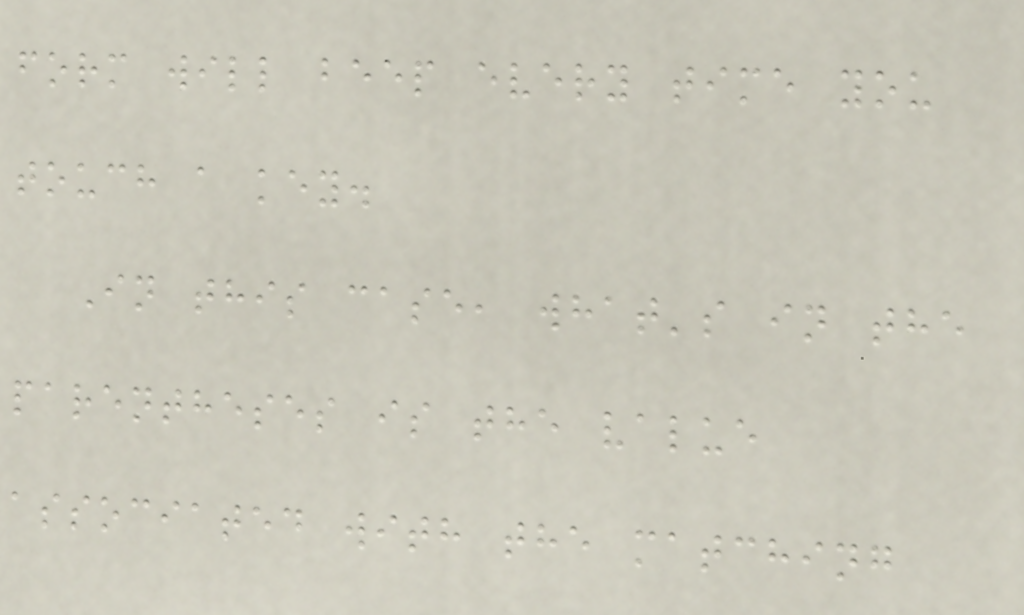form will beep every time you
touch a key.
In this case, what's in the
parentheses is the value
associated with the matching
